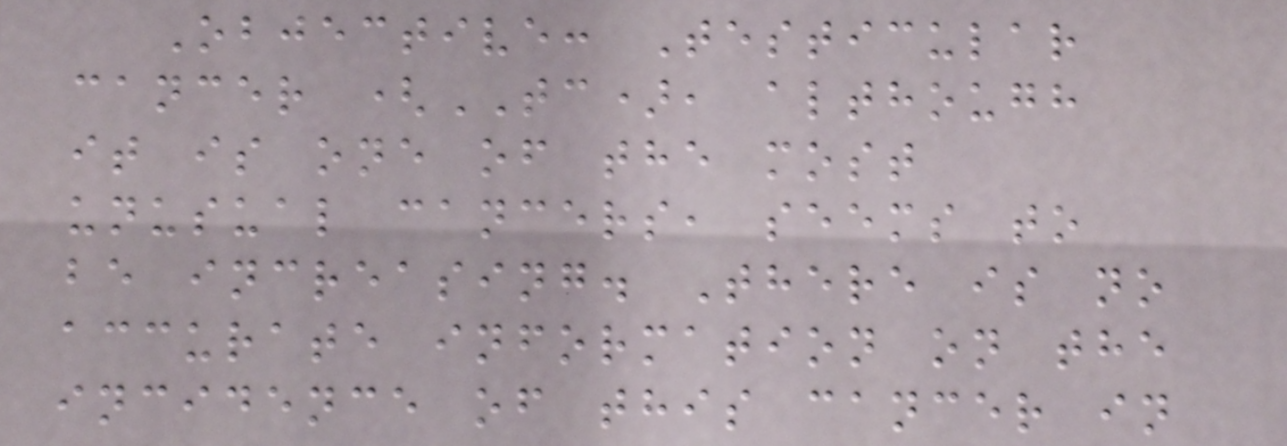Objective: Testicular
cancer (TC), although
it is one of the most
unusual cancers, seems to
be increasing. There is no
accurate information on the
incidence of this cancer in
